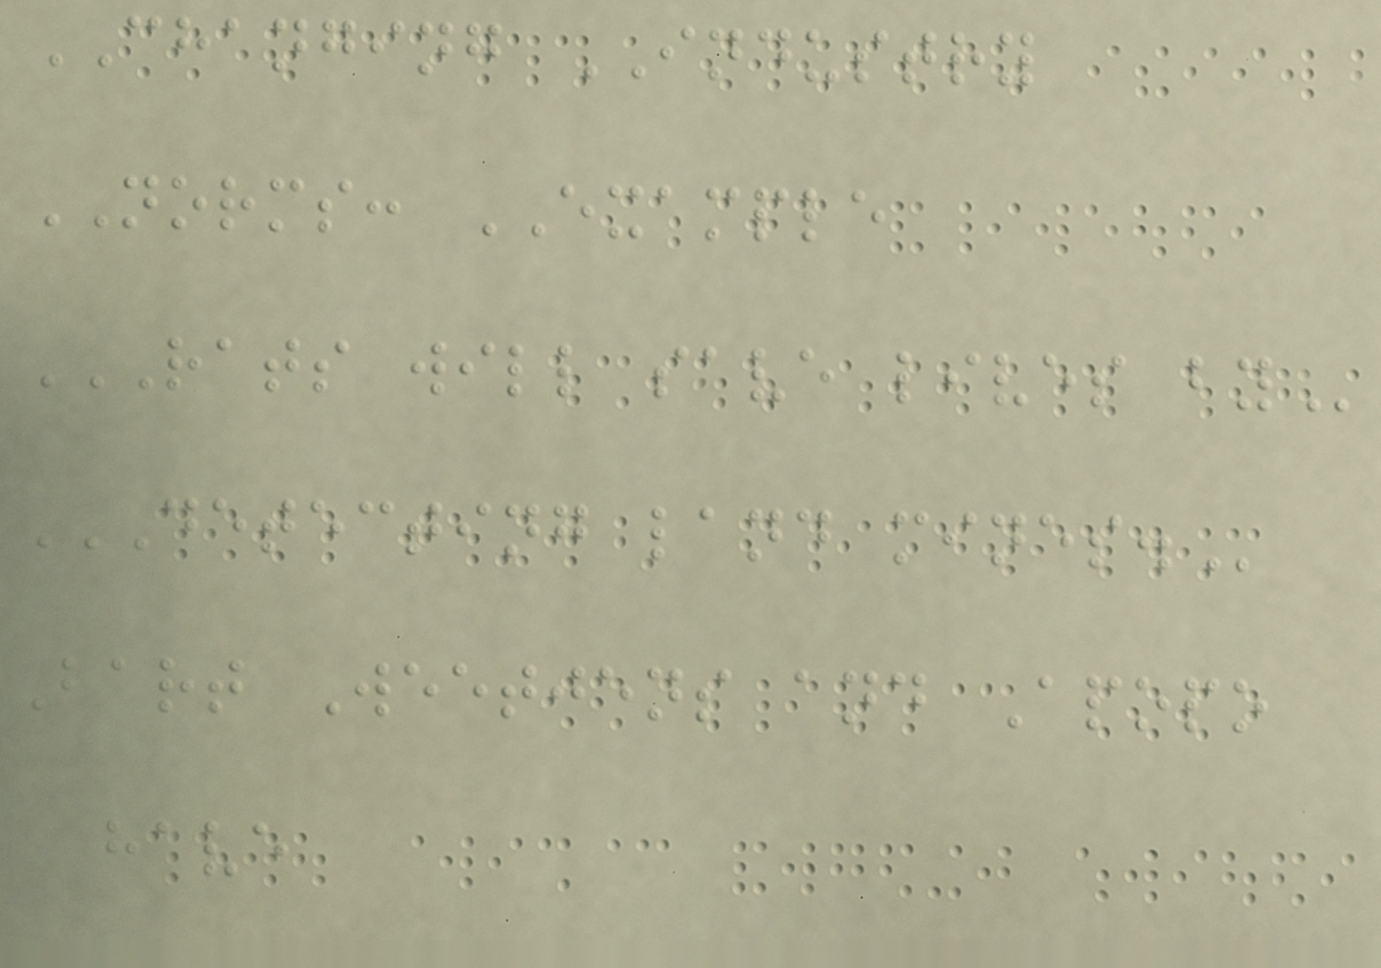CHANGING INDUSTRY
NORMS: EXAMPLE
RATS WILL SAVE LIVES BY
DETECTING LAND MINES.
Bart Weetjens and Apopo
have
